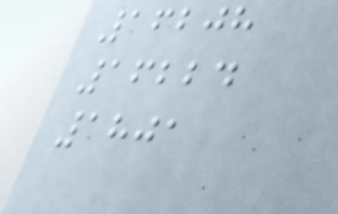16208
16224
1801
